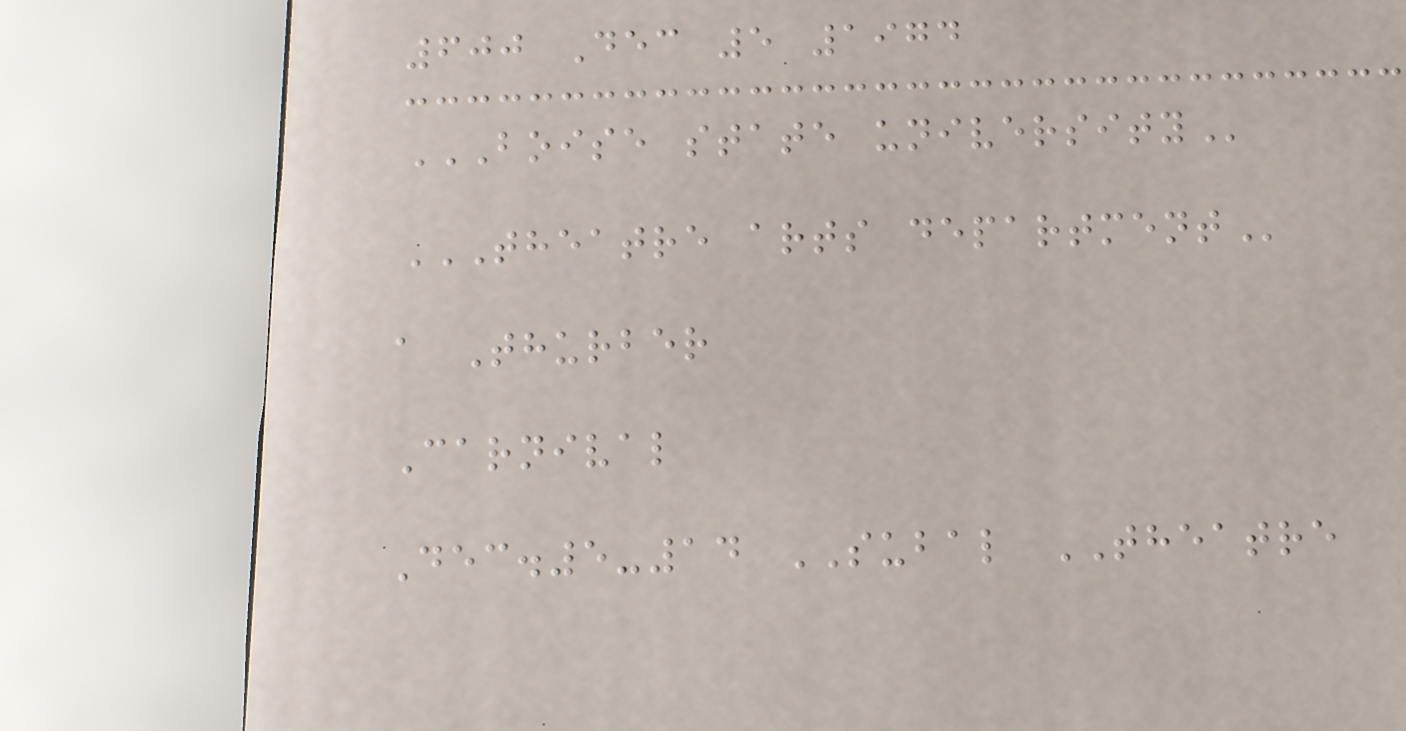600 Dec 5 1974
BOISE STATE UNIVERSITY
THEATRE ARTS DEPARTMENT
a Thurber
Carnival
Dec.5-14 SUBAL THEATRE
